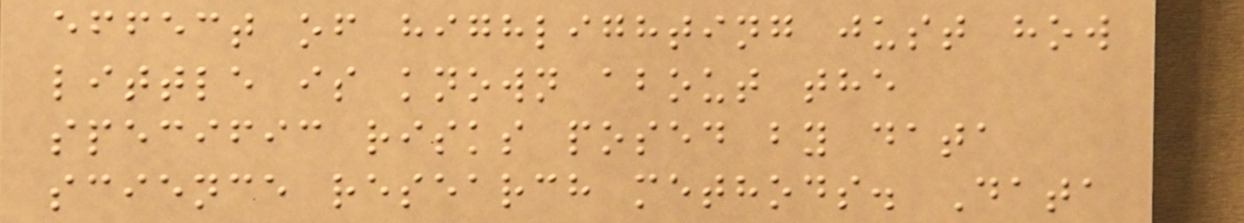effect of highlighting just how
little is known about the
specific risks posed by data
science research methods. Data
